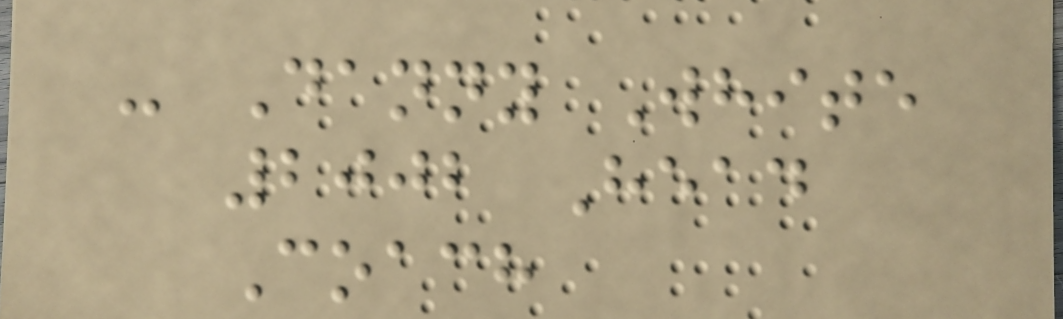- Danny White
2002 Head
Coach
